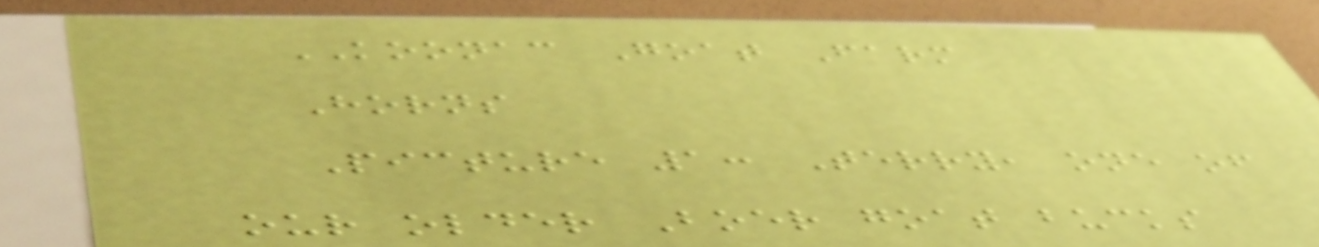KOONAC Goat Farm
Horns
Picture 1: Terry, one of
our older Boer goat bucks
